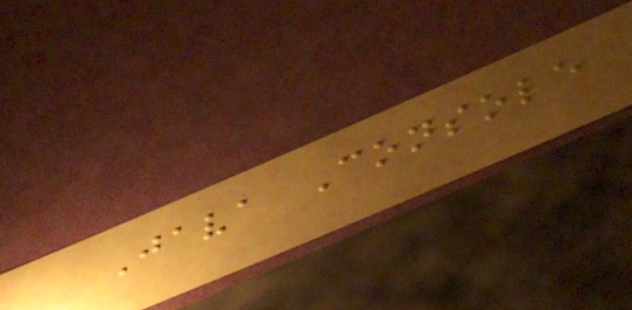Java Console
